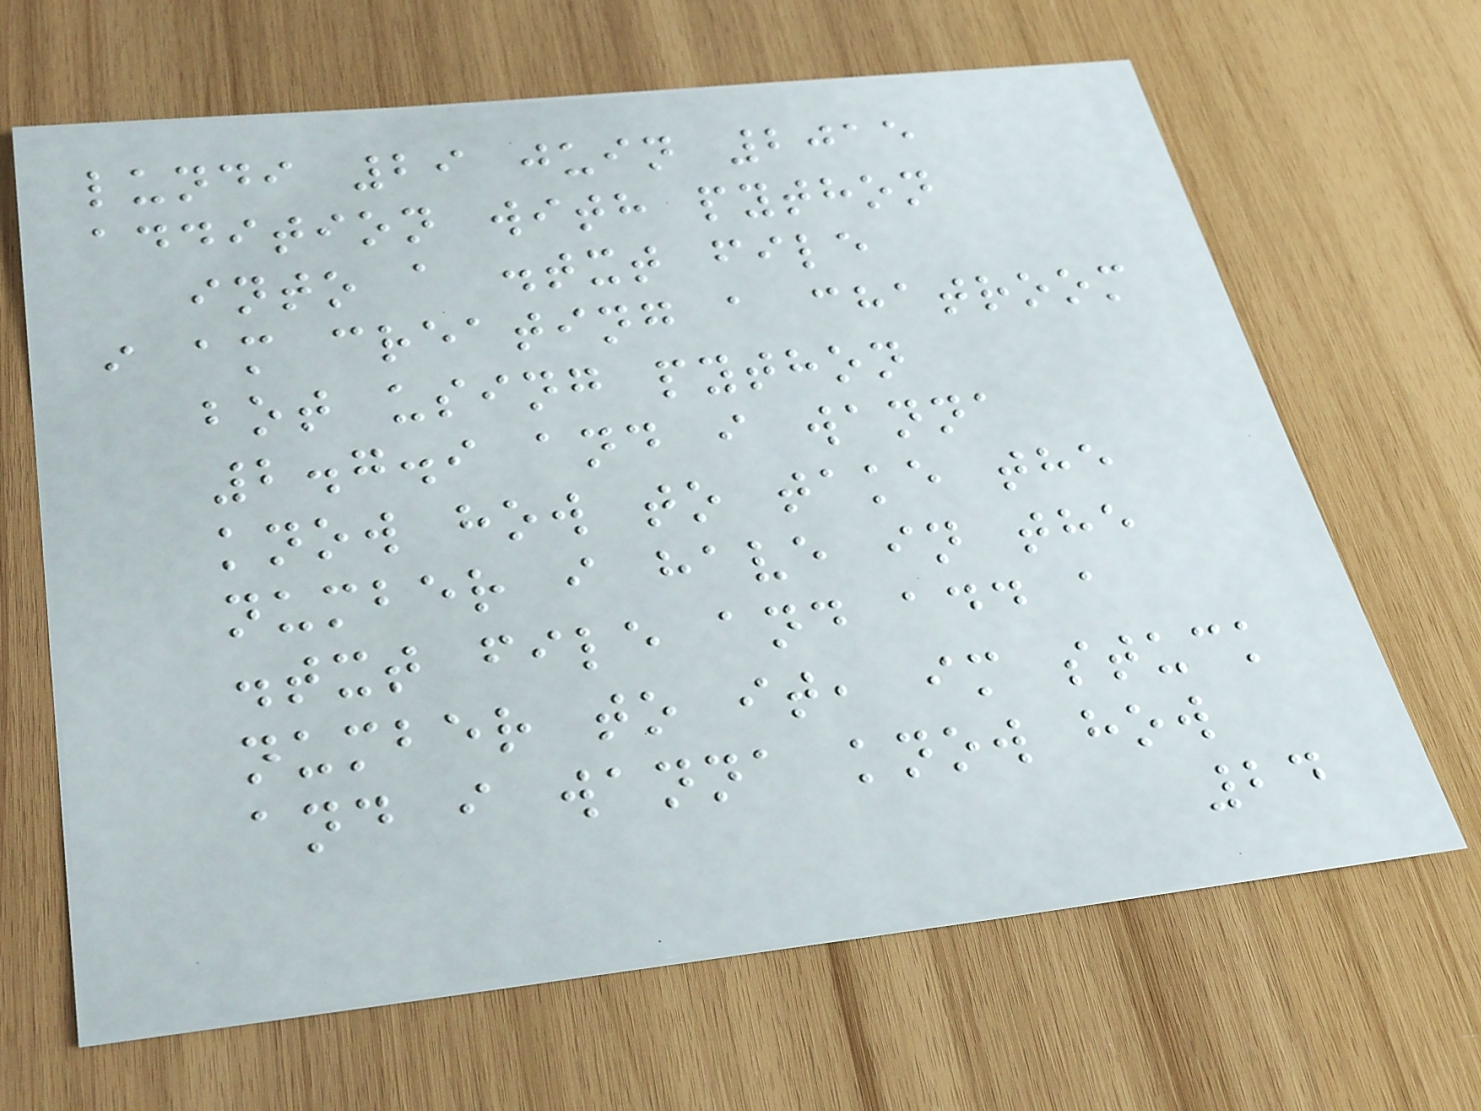lundi 29 juin 2015
addition with python
into a .txt file
i am creating a chatroom
bot using python
2.7.9 and i wanna
know how to take the
number i have in the
.txt file and add a
number to it, im stuck
and i wanna know how
24
